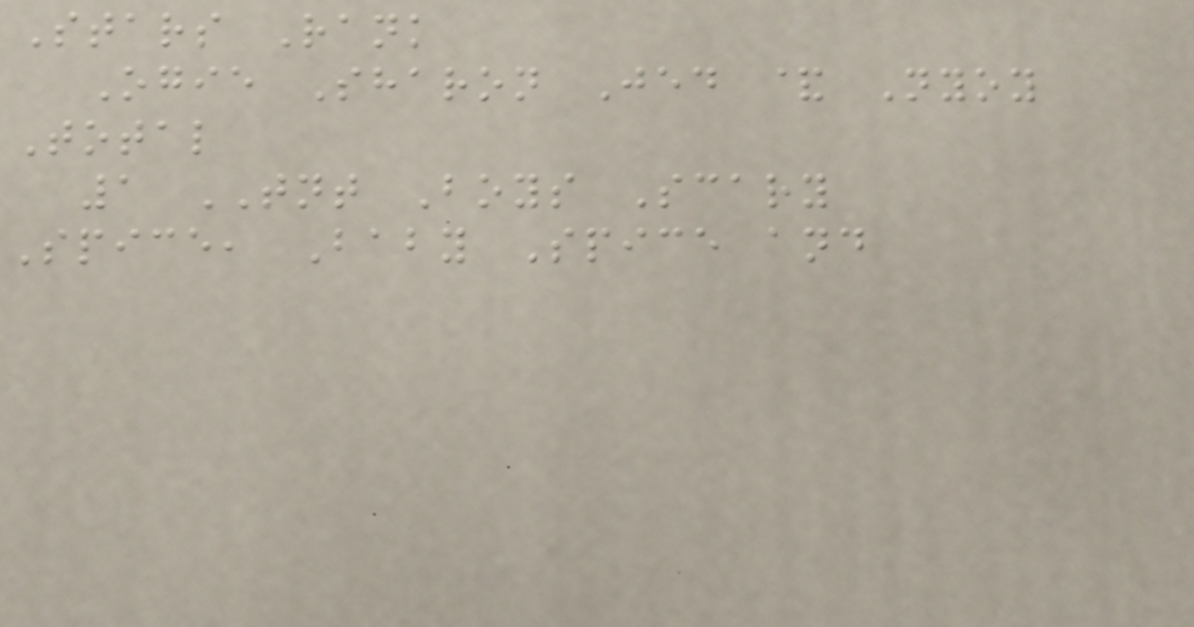Stars Rank
Ogie Sharon Jed & Nyoy
Total
1 TNT Boys Scary
Spice, Baby Spice and
